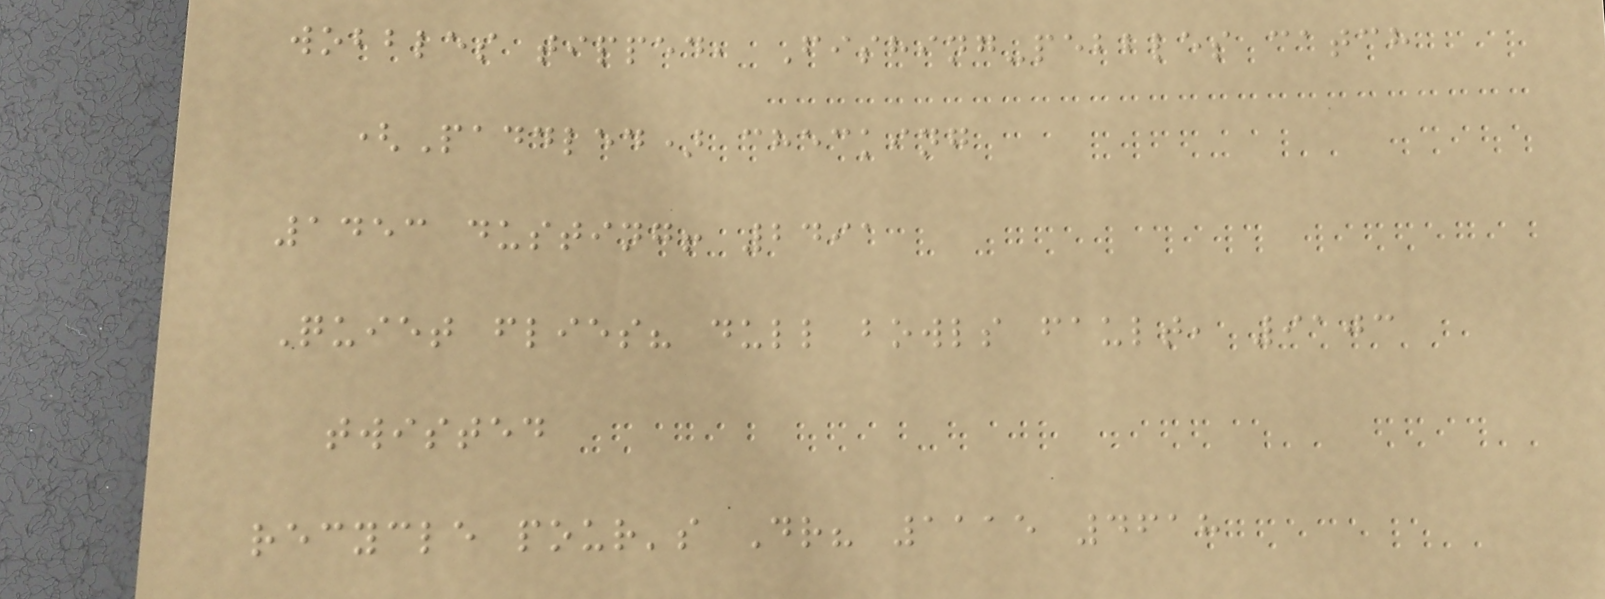wobbles tipped, Fishing-pebbles catch
(Paddled) checking
1453 dusting! 2491
Quiet flies? dull bowls fault, 9103
twisted
recycle pour's Dr? 1115 4618
